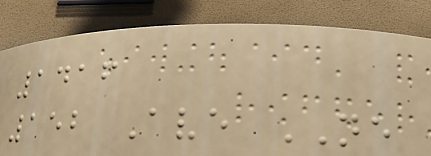1416
152 Ave NE
